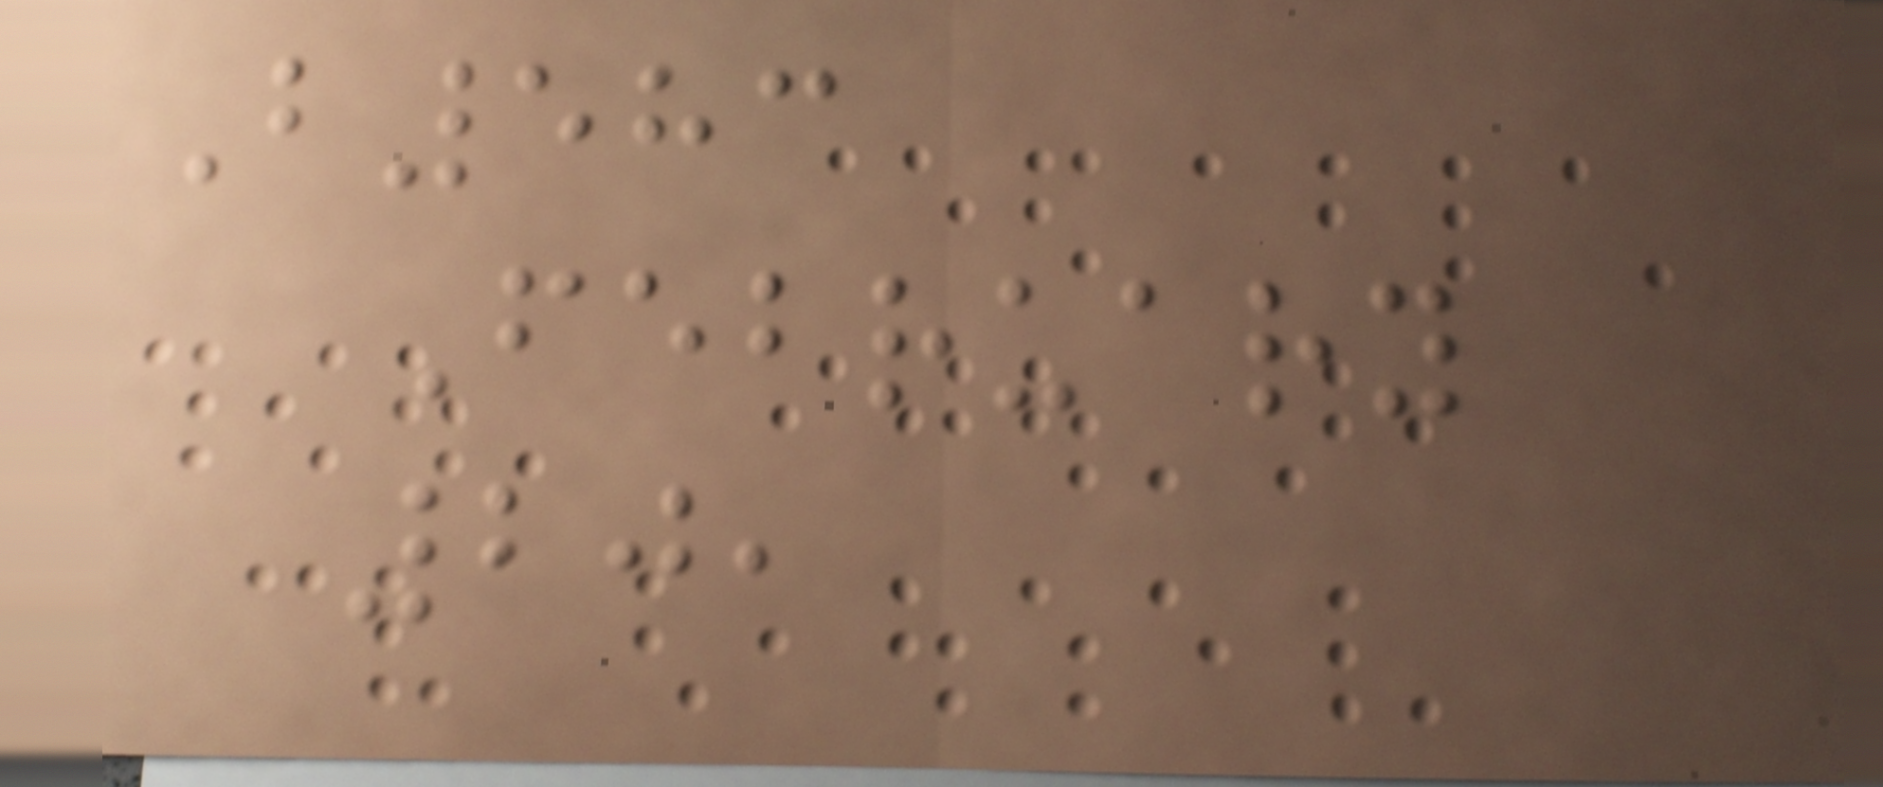B583
February
20,
